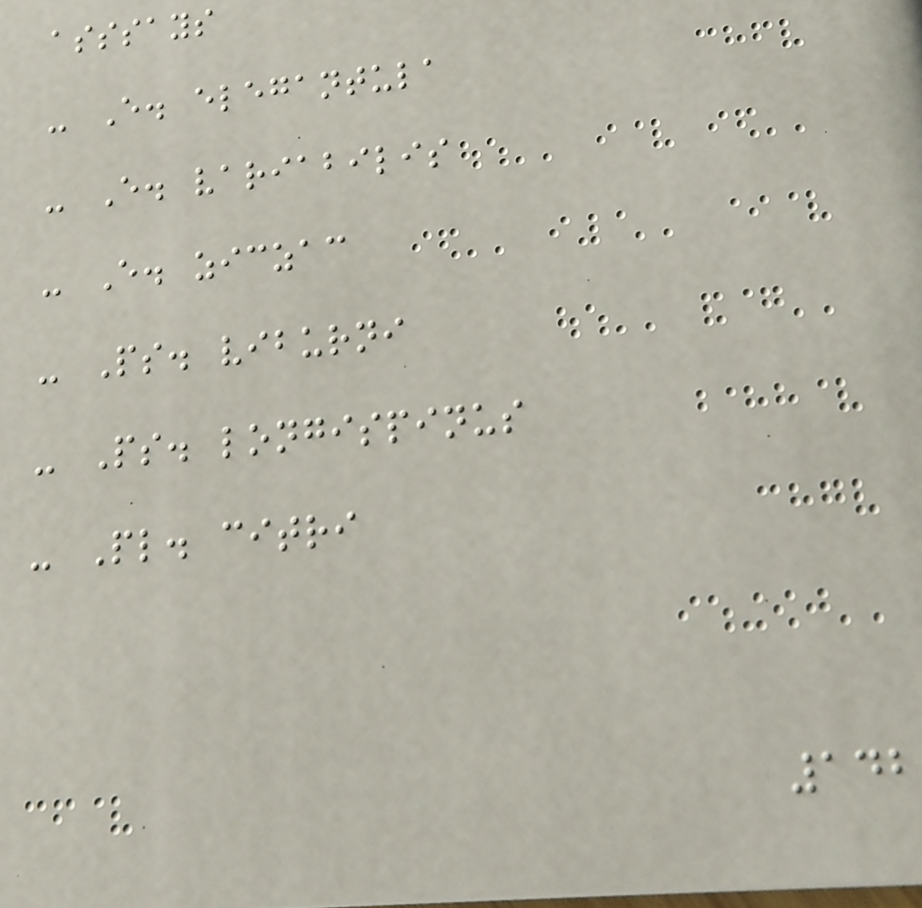asssays
- E. elegantula
- E. variabilis
- E. ziczac
- Ps. viburni
- Ps. longispinus
- Pl. citri
142
